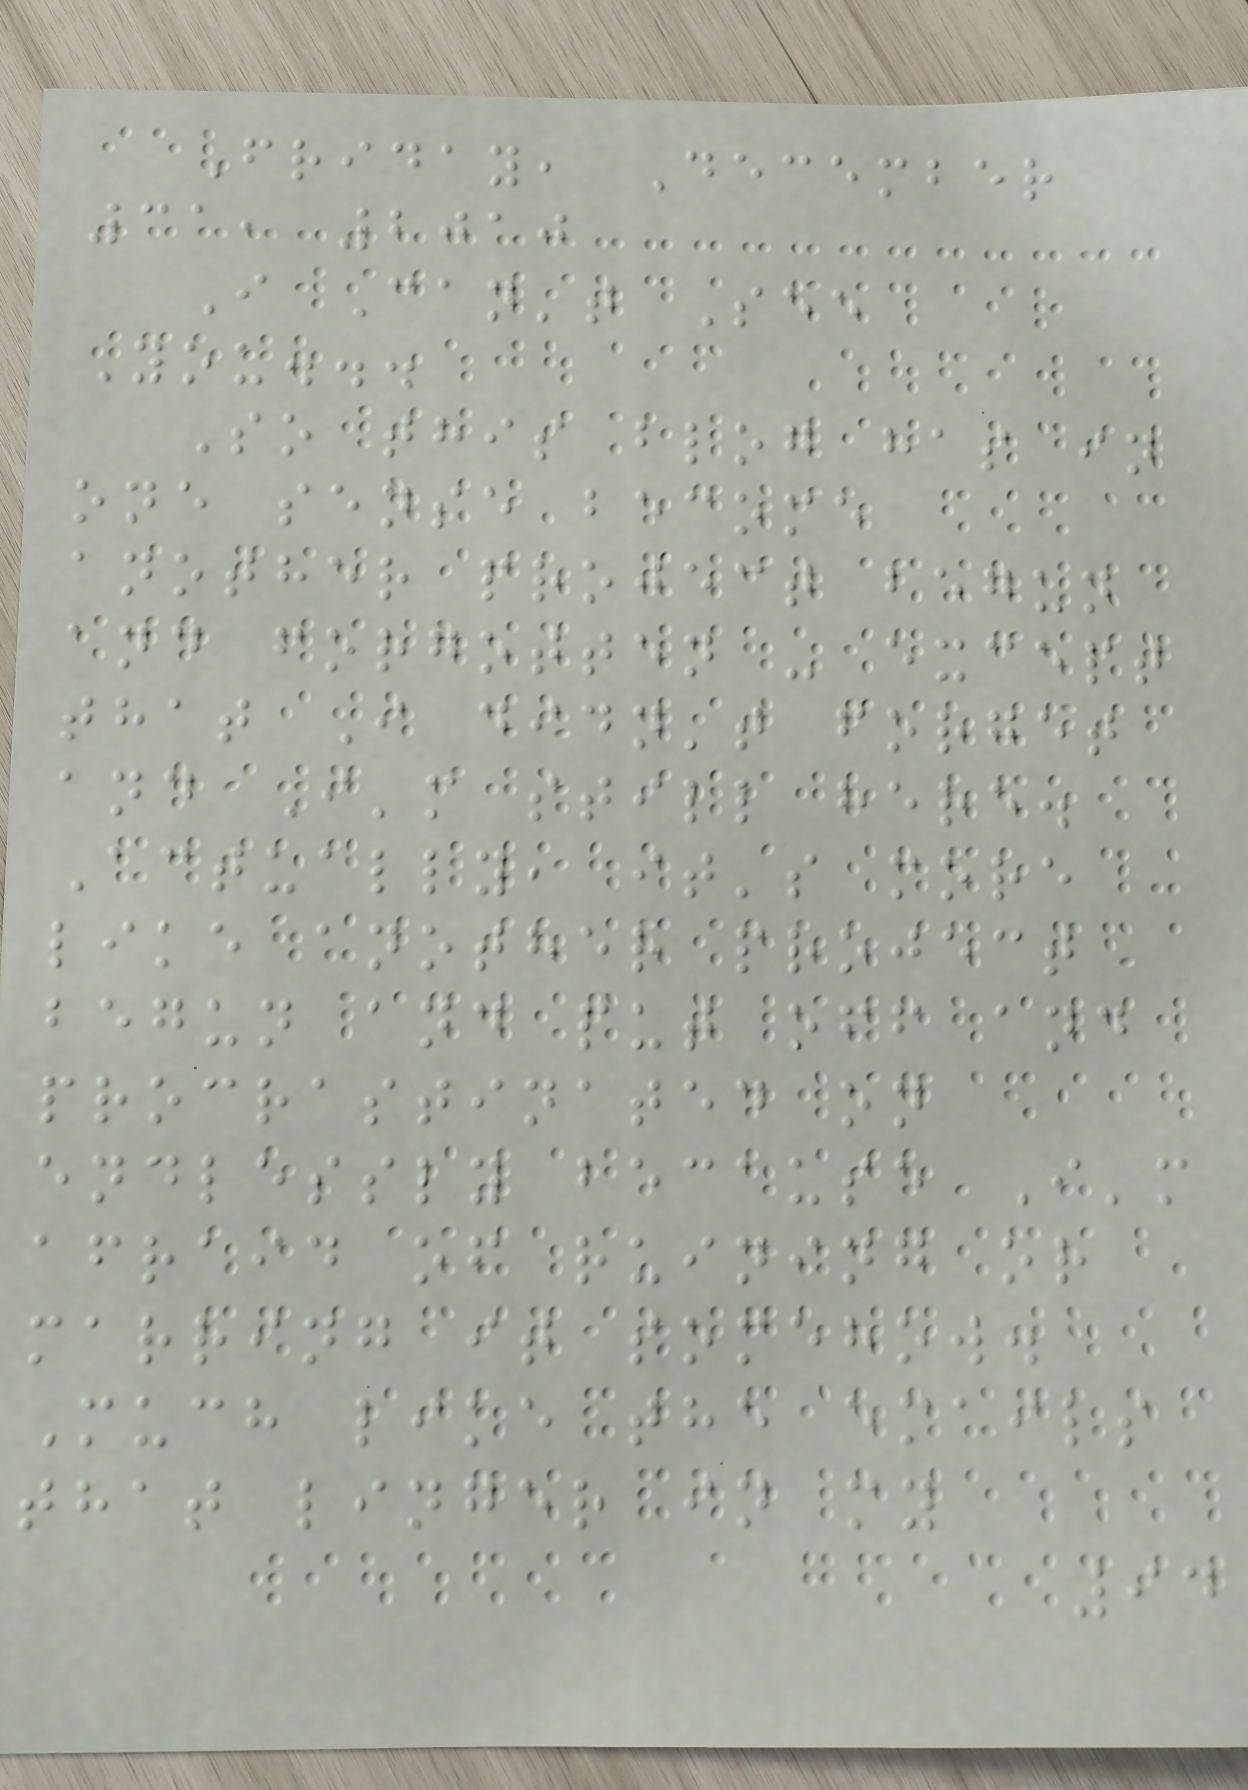Friday, December
31, 2010
I Can't See
You...
So this blog has in
one sense become
another project begun
and forgotten - except
that I didn't forget
and I'm still here.
Actually, it's more
like another project
begun and put off and
procrastinated on
endlessly because I'm
afraid of ruining or
marring it somehow.
Much like the emails
that linger in my
94
